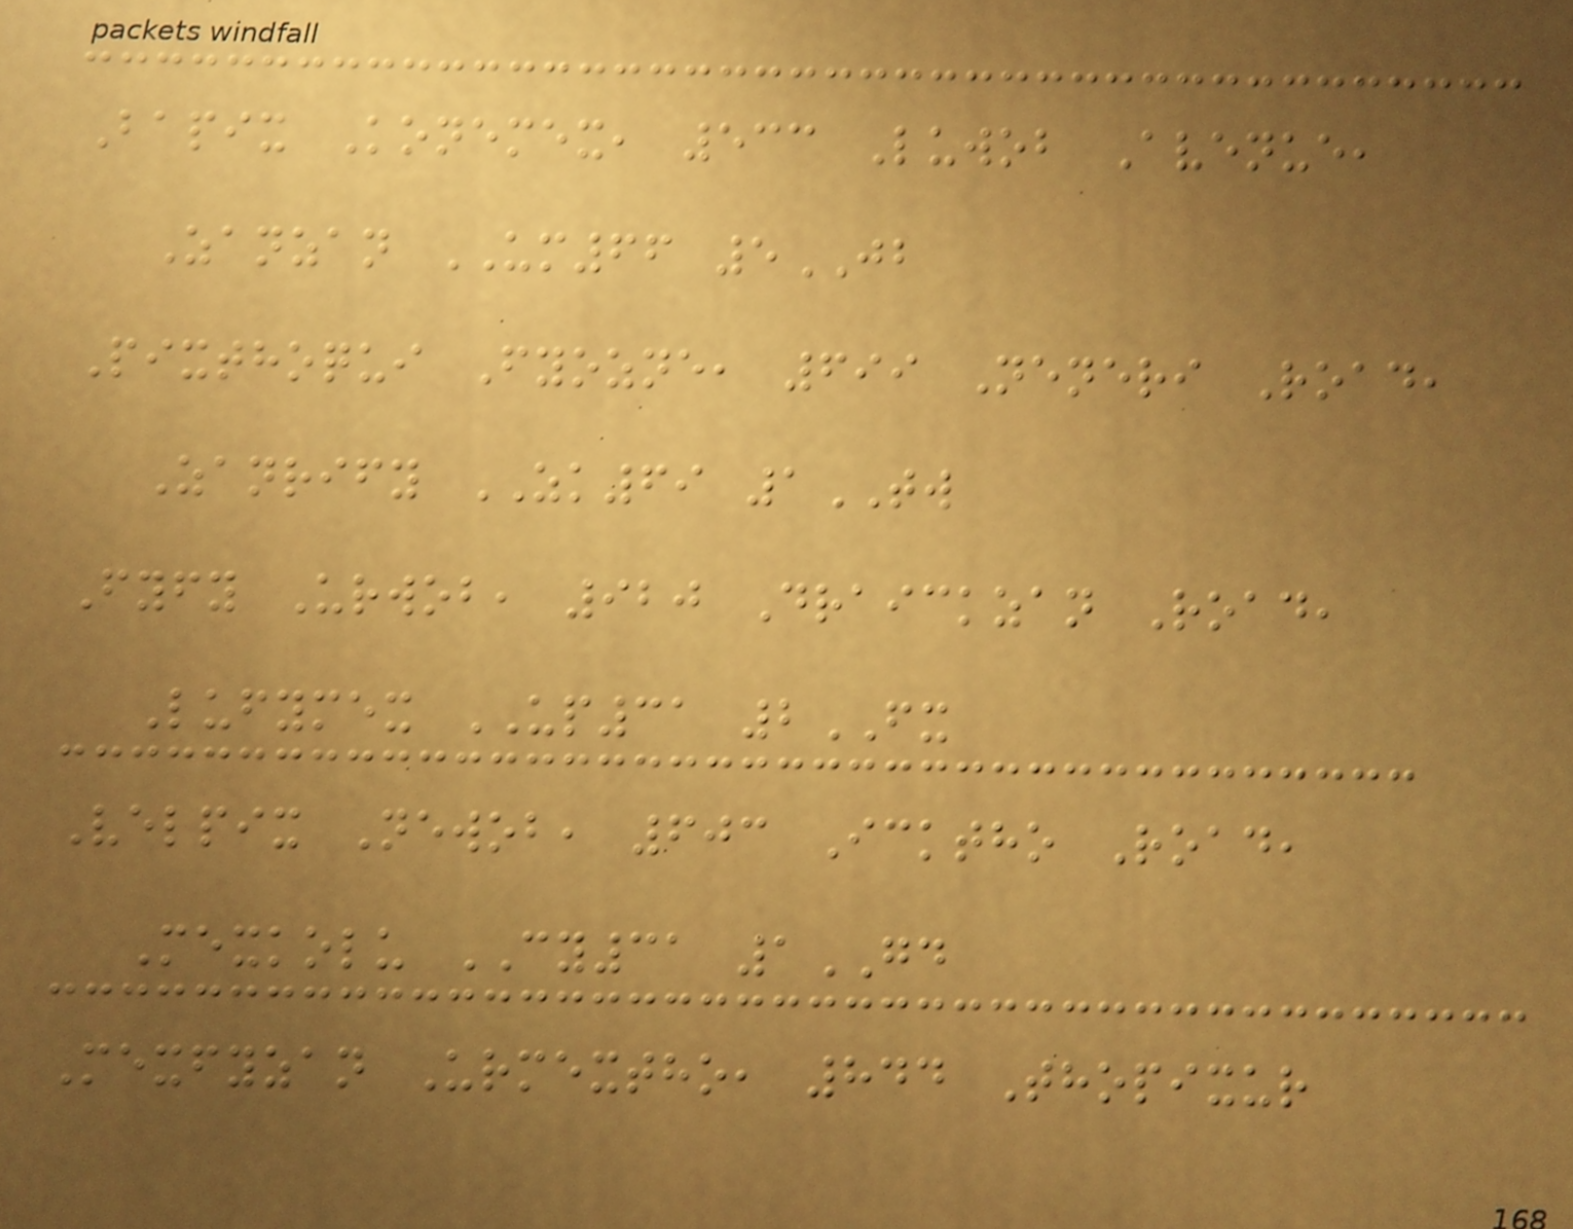Bapix Konemex, 533 Luwob Avenue,
Zanzan UM66 5JB
Pixthoqui Fyozne, 699 Neneri Road,
Zanrify ZK69 1TW
Fyfy Urwob, 920 Draickzan Road,
Lufymex UP31 2FX
Velpix Newob, 603 Icktho Road,
Mexkolu CY31 1GD
Mexfyzan Urmextho, 844 Thopixur
